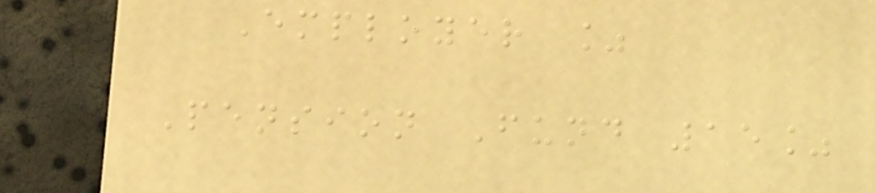Employer %
Pension Fund 15%
